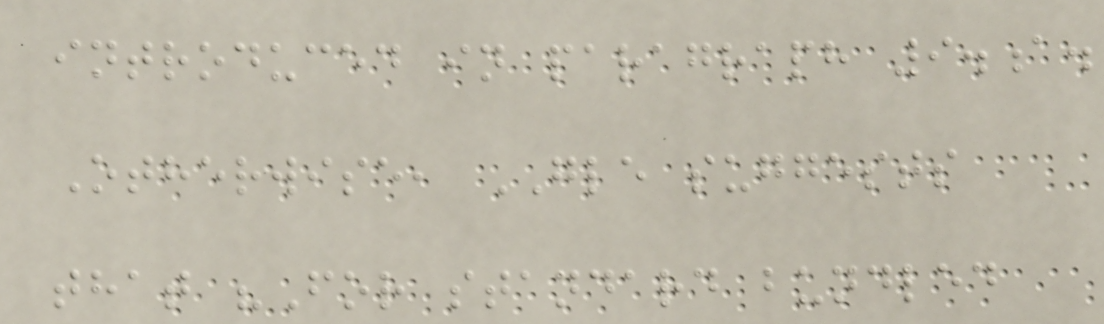introduced in paragraph 9.a.
Otherwise, GLE suggests
that "For standard bundled
